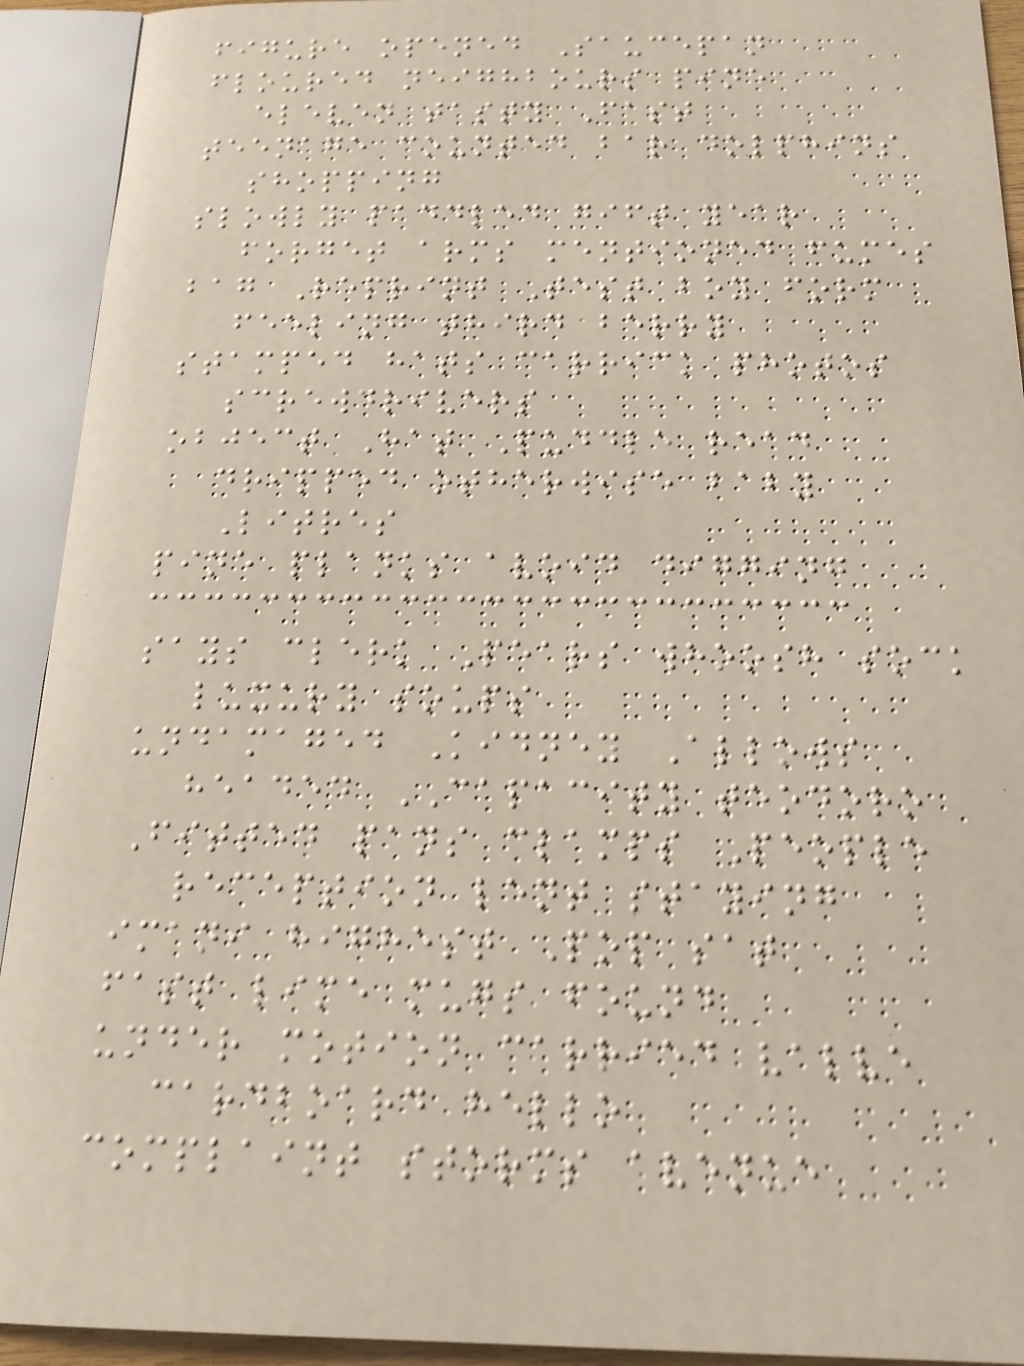figure opened Saucepan
floured neighbours pine
eleven tasty Fast
teenage counted bar dolphins
shopping
slowly paddled gift year
forget arms mentioned fumes
bag Reprint Test boy form
feeling third berry
stamped hats carrick photos
screwdrivers
object Hat Puddle read
dripped otherwise baby
Litres
pine planks avoid digging
says clerk Pears whoosh sock
luxury soups
undamaged Kidney Allows
headed CAPACITY teodoro
Fitted pans clamps People
reception lent staying
imani highest Pop sat
fast lime mugs found
under motion carried valve
cardboard hello
complaint storms avenue
